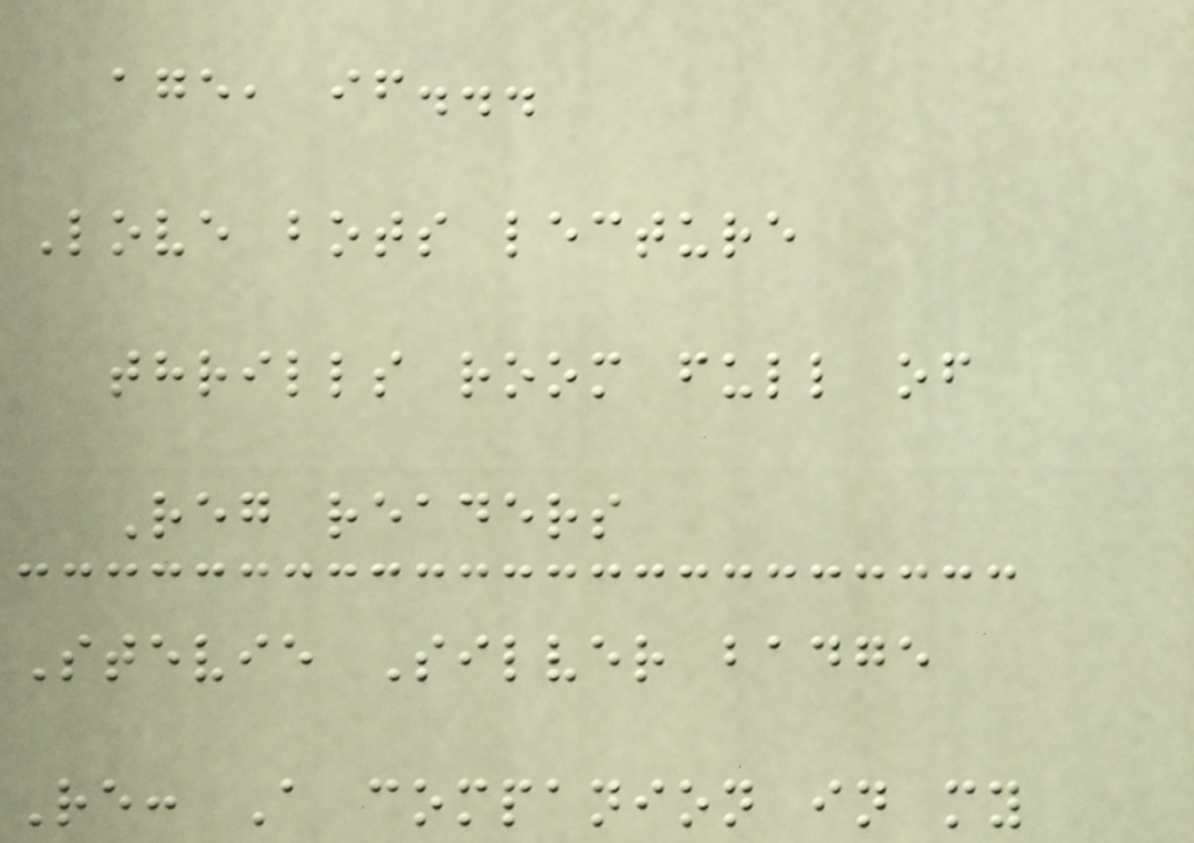age, if...
Love bots lecture
thrills room full of
Reg readers
Stevie Silver badge
Re: A companion in my
